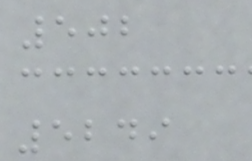502
5249
